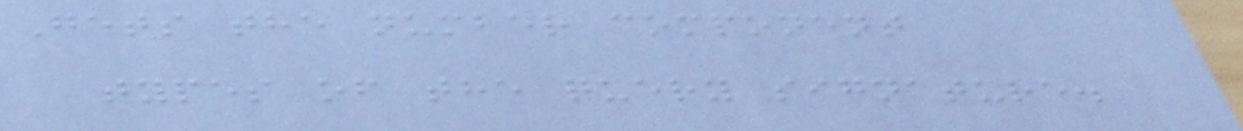Gets the number component
types of the query signature.
